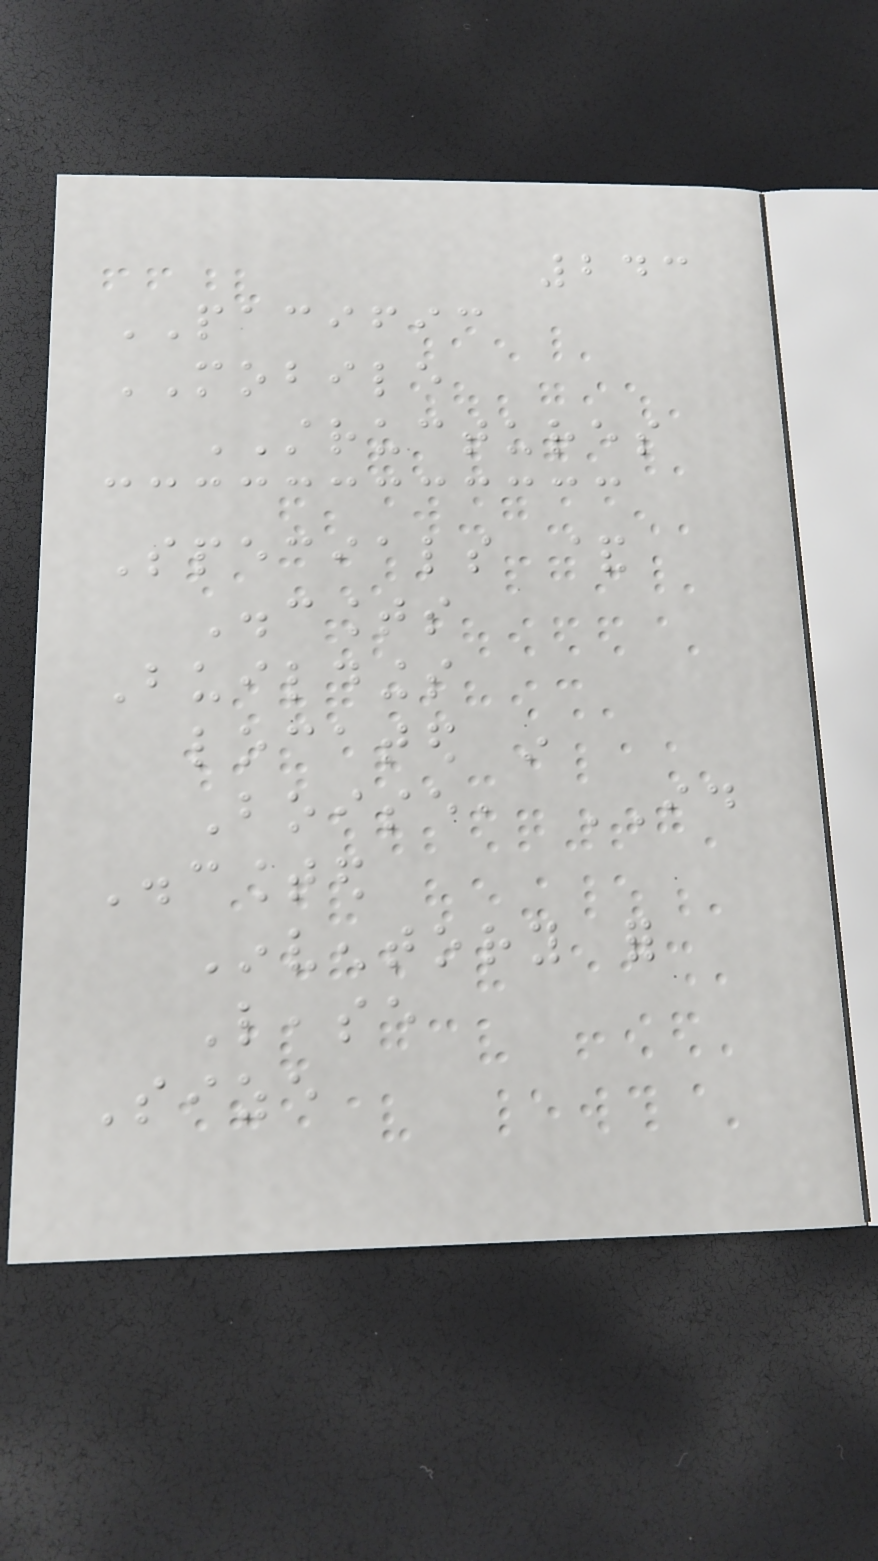243
PACIFIC
MOBILE
STRUCTURES
Specials &
Discounts
Buildings
located in
Boise, ID
Discounted
Inventory for
Lease
Size
